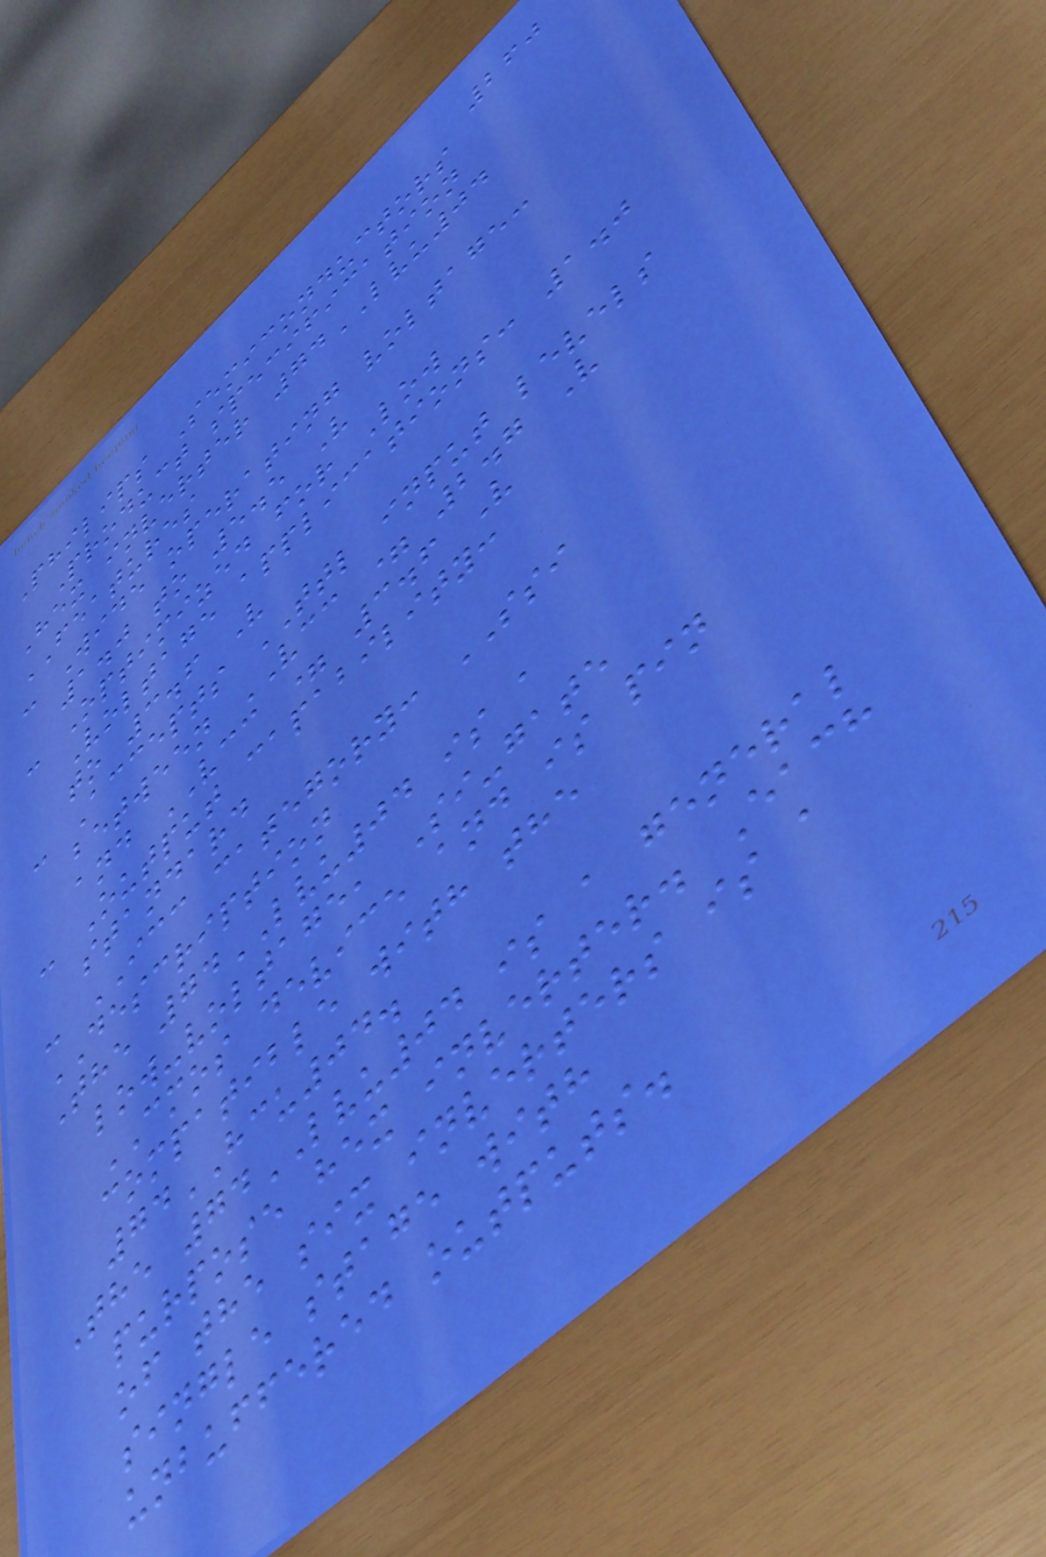260
Philips Semiconductors
Product specification
Hex inverter 74LVU04
FEATURES
- Wide operating voltage:
1.0 to 5.5 V
- Optimized for Low
Voltage applications: 1.0
to 3.6 V
- Accepts TTL input levels
between VCC = 2.7 V
and VCC = 3.6 V
- Output capability:
standard
- ICC category: SSI
DESCRIPTION
The 74LVU04 is a
low-voltage, Si-gate
CMOS device and is pin
compatible with the
74HCU04.
The 74LVU04 is a general
purpose hex inverter. Each
of the six inverters is a
single stage with
unbuffered outputs.
